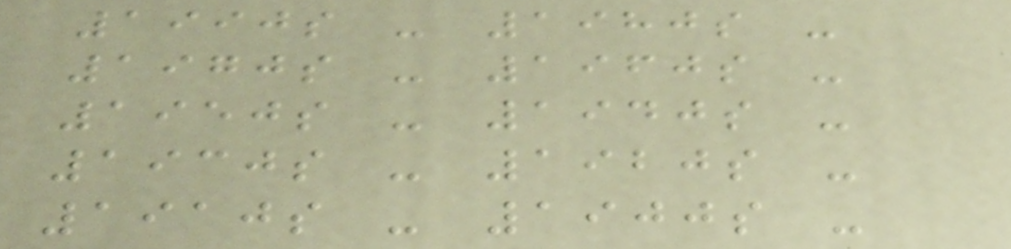1990s - 1980s -
1970s - 1960s -
1950s - 1940s -
1930s - 1920s -
1910s - 1900s -
